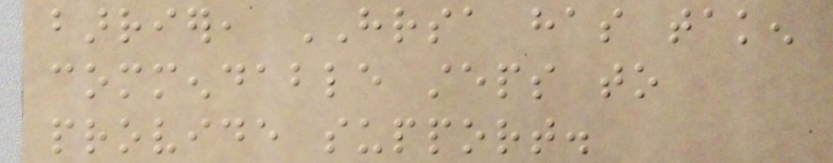barrier, HRSA has taken
commendable steps to
provide support.
